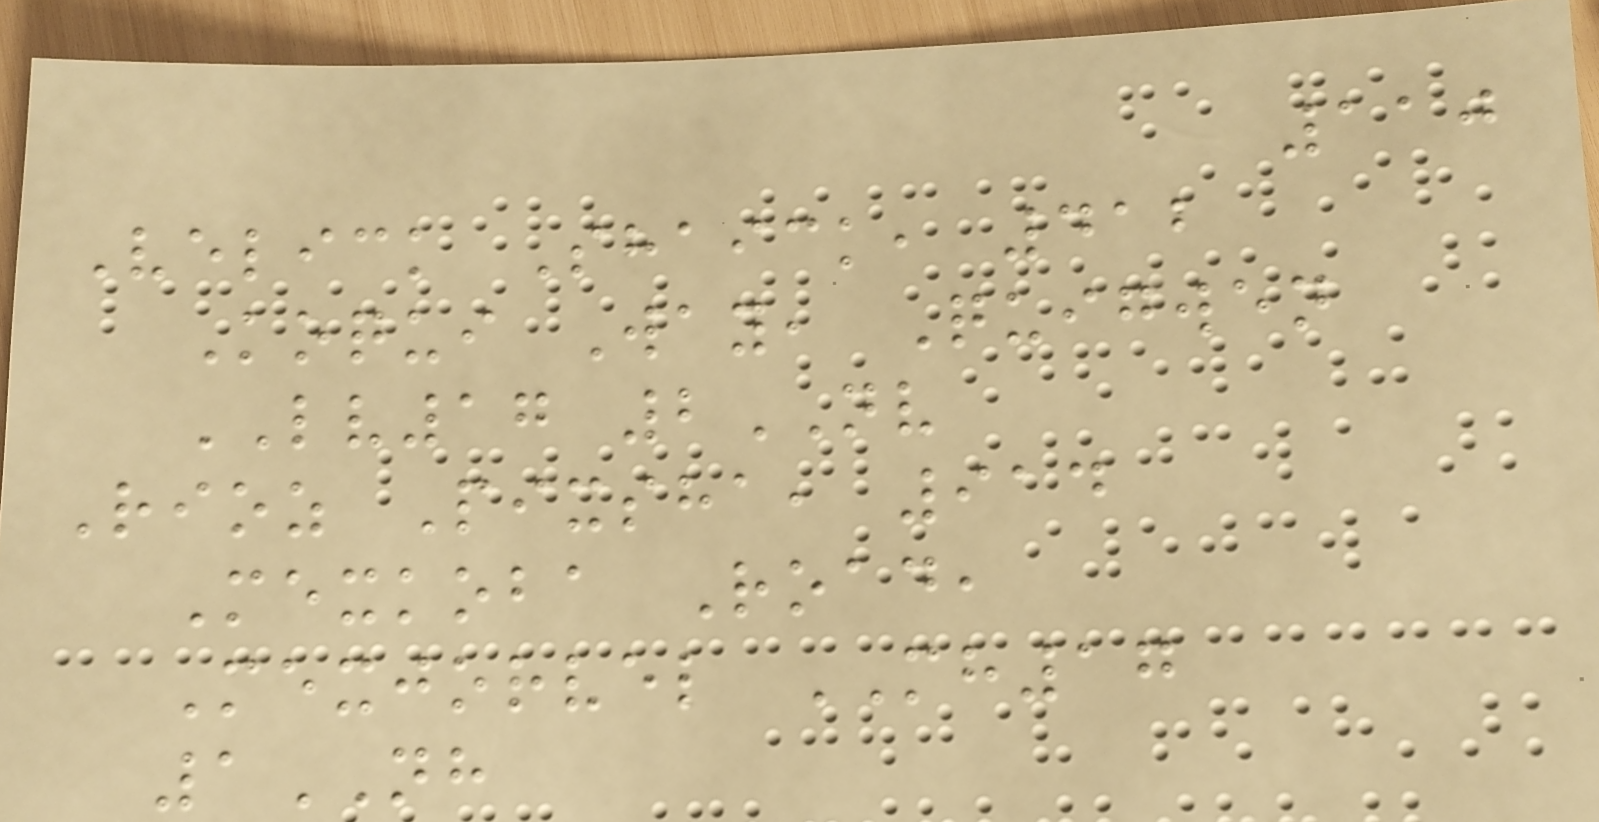110
Velick Shaick, 412
Koqui Way, Quigwen
LV17 2NV
Rioz Pixsha, 914
Mexkoba Road,
Mexjorvel MH17
1NH
